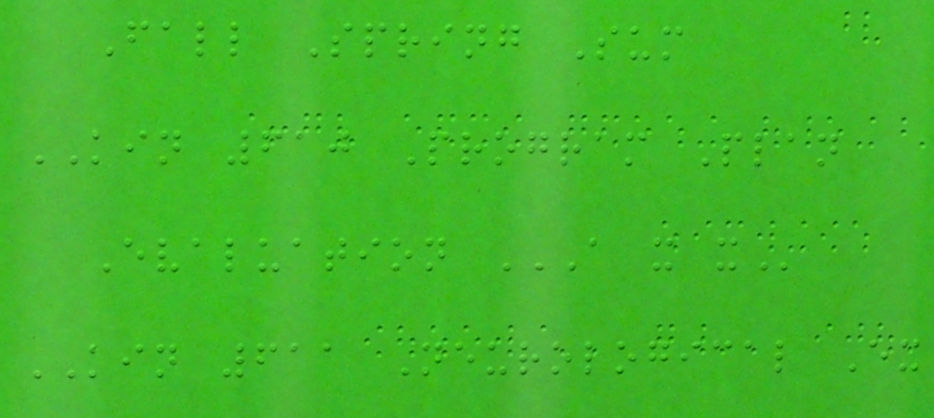Fall Spring Sum
KIN 610 Program Plan
Evaluation A X X
KIN 611 Neurological Ex
